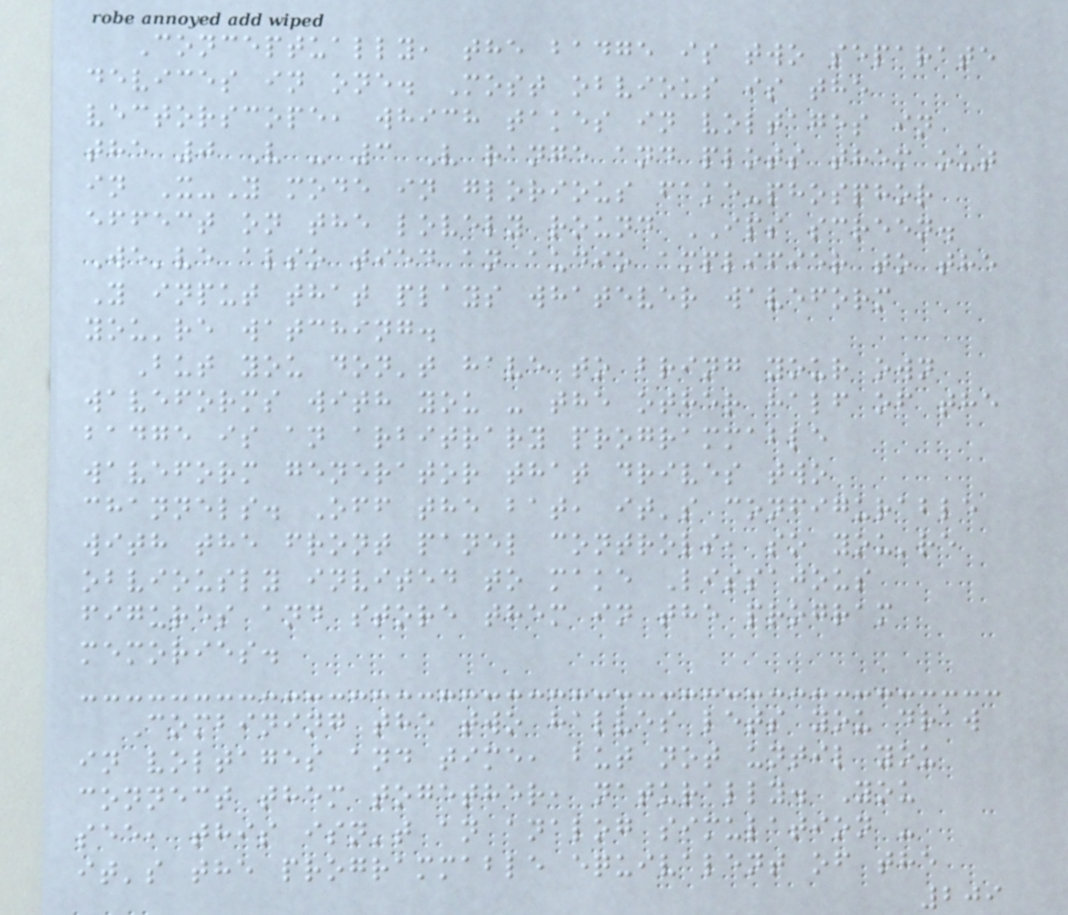Conceptually, the badge is two separate
devices in one. Most obvious is the
vectorscope, which takes in voltages in
the 0 V - 3 V range and plots them out
in X-Y mode in glorious fake-phosphor
effect on the lovely round IPS screen.
We've also tied an audio amplifier to the
Y input that plays whatever waveform
you're watching.
But you don't have to bring your own
waveforms with you - the other half of the
badge is an arbitrary programmable
waveform generator that drives two
channels. Off the bat, it's configurable
with the front panel controls, so you're
obviously invited to make Lissajous
figures and store them in the program
memories.
Combining the two halves lets you draw
in voltages and time, but not until you
connect them together, naturally. You
see, this isn't an analog simulation -
it's the programmable equivalent of the
209
